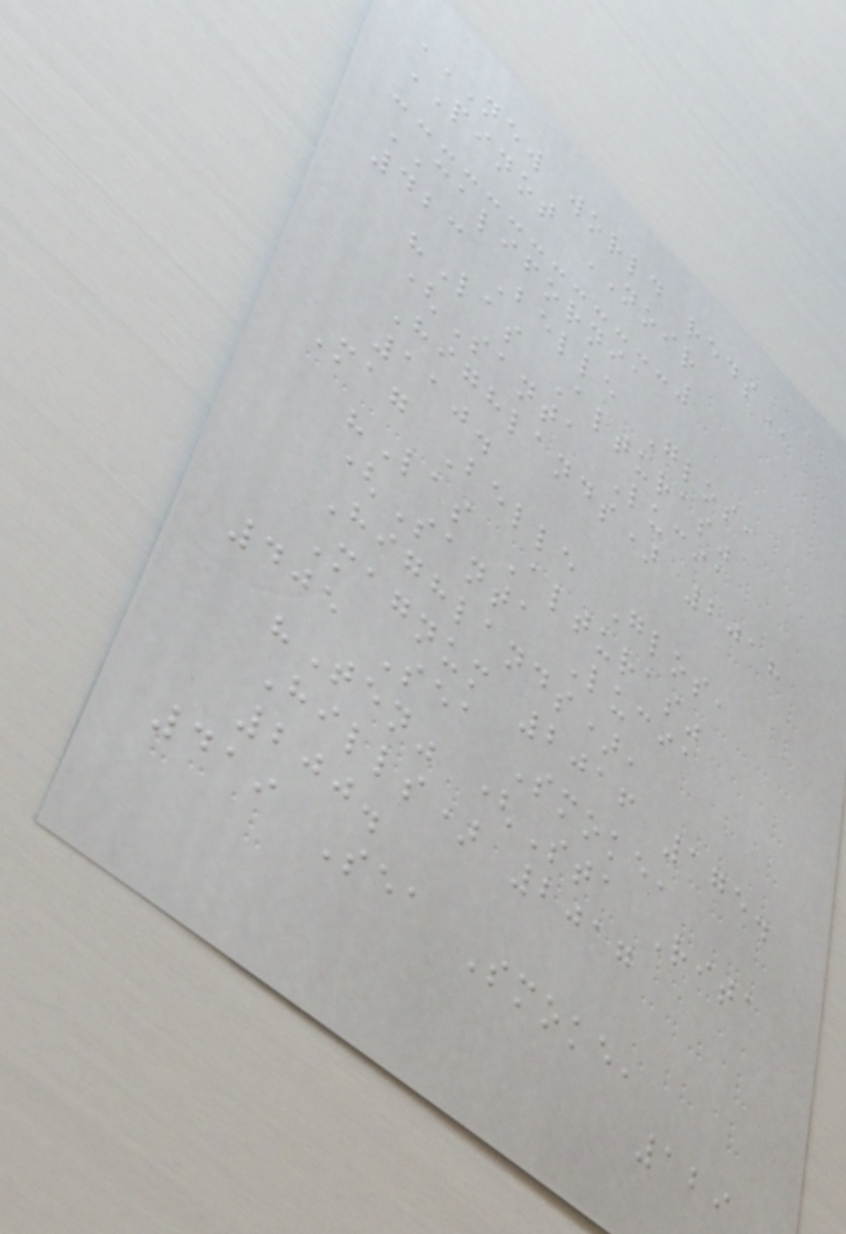NEW WORLD REDS
PINOT NOIR
CALIFORNIA
423 Belle Glos,
"Las Alturas"
(Santa Lucia
Highlands) 2018
110.
Mag Belle Glos,
"Las Alturas"
(Santa Lucia
Highlands),
Magnum 2016 175.
405 Sea Smoke,
"Ten" (Sta Rita
Hills) 2017
200.
419 Sea Smoke,
129
